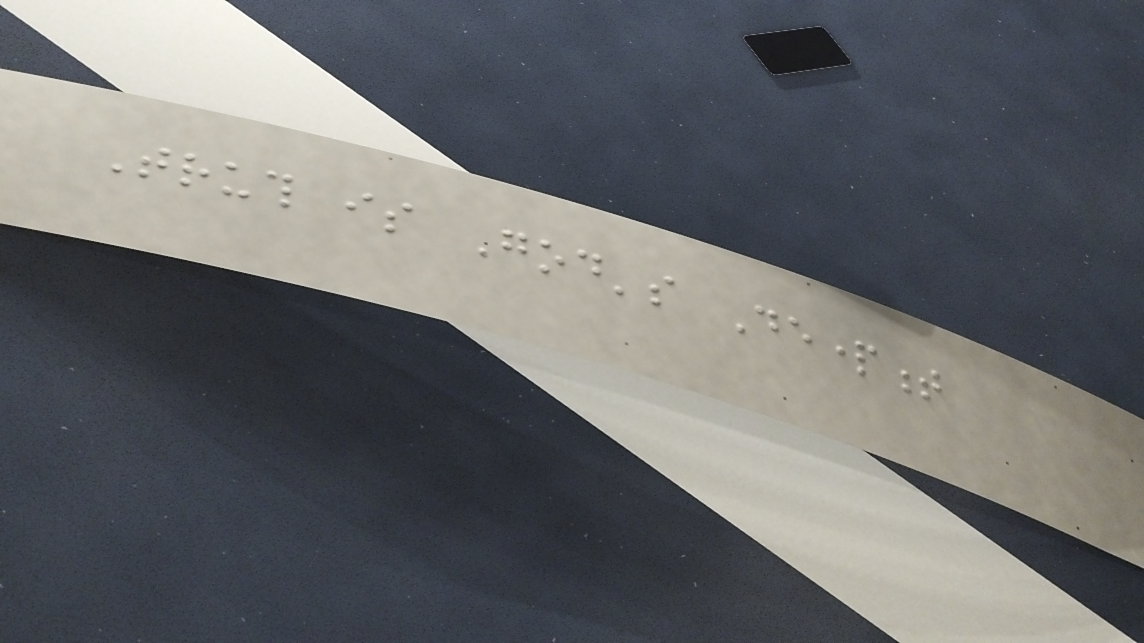Truth is God's Department
